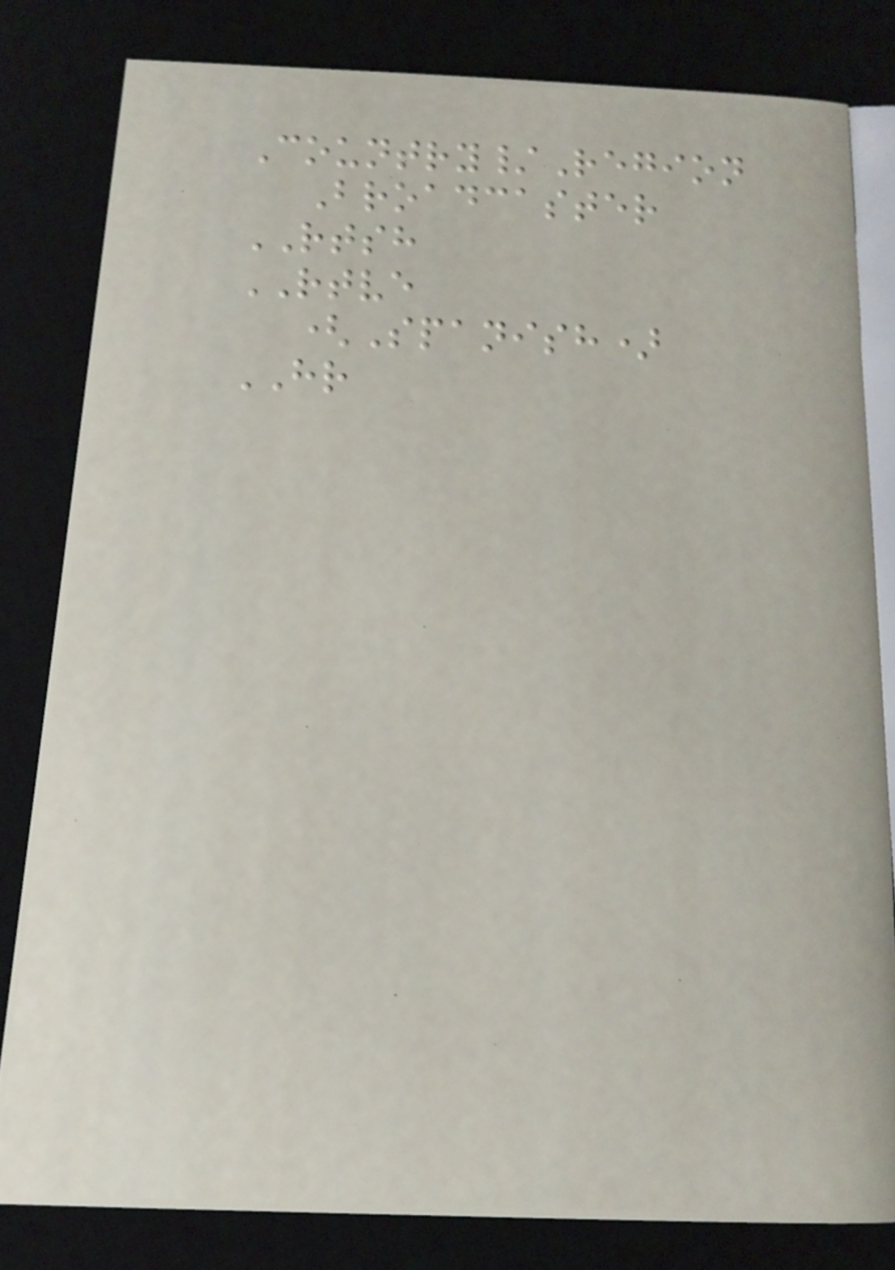Country/Region
Broadcaster
RTSH
RTVE
(Spanish)
HR
